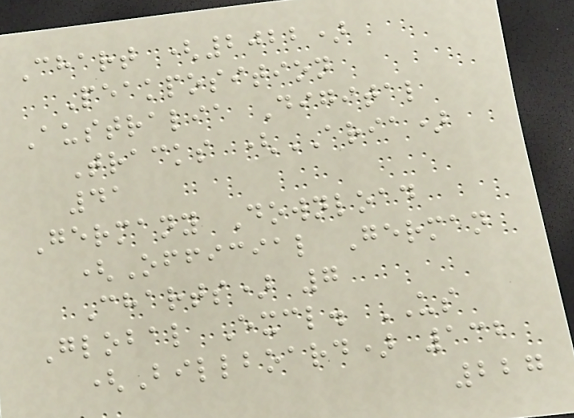Chart (2022)
Peakposition
Australia Digital
Tracks (ARIA)
41
Germany Download
(Official German
Charts) 7
Global Excl. US
(Billboard) 132
227
